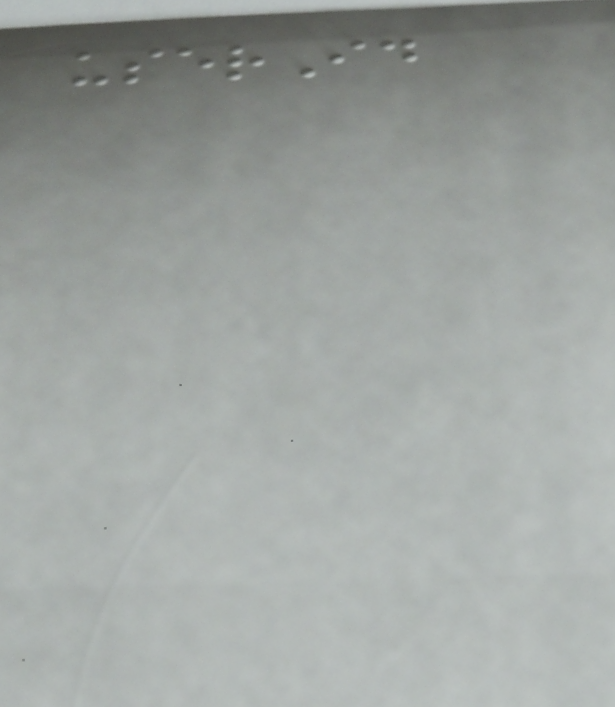userId
